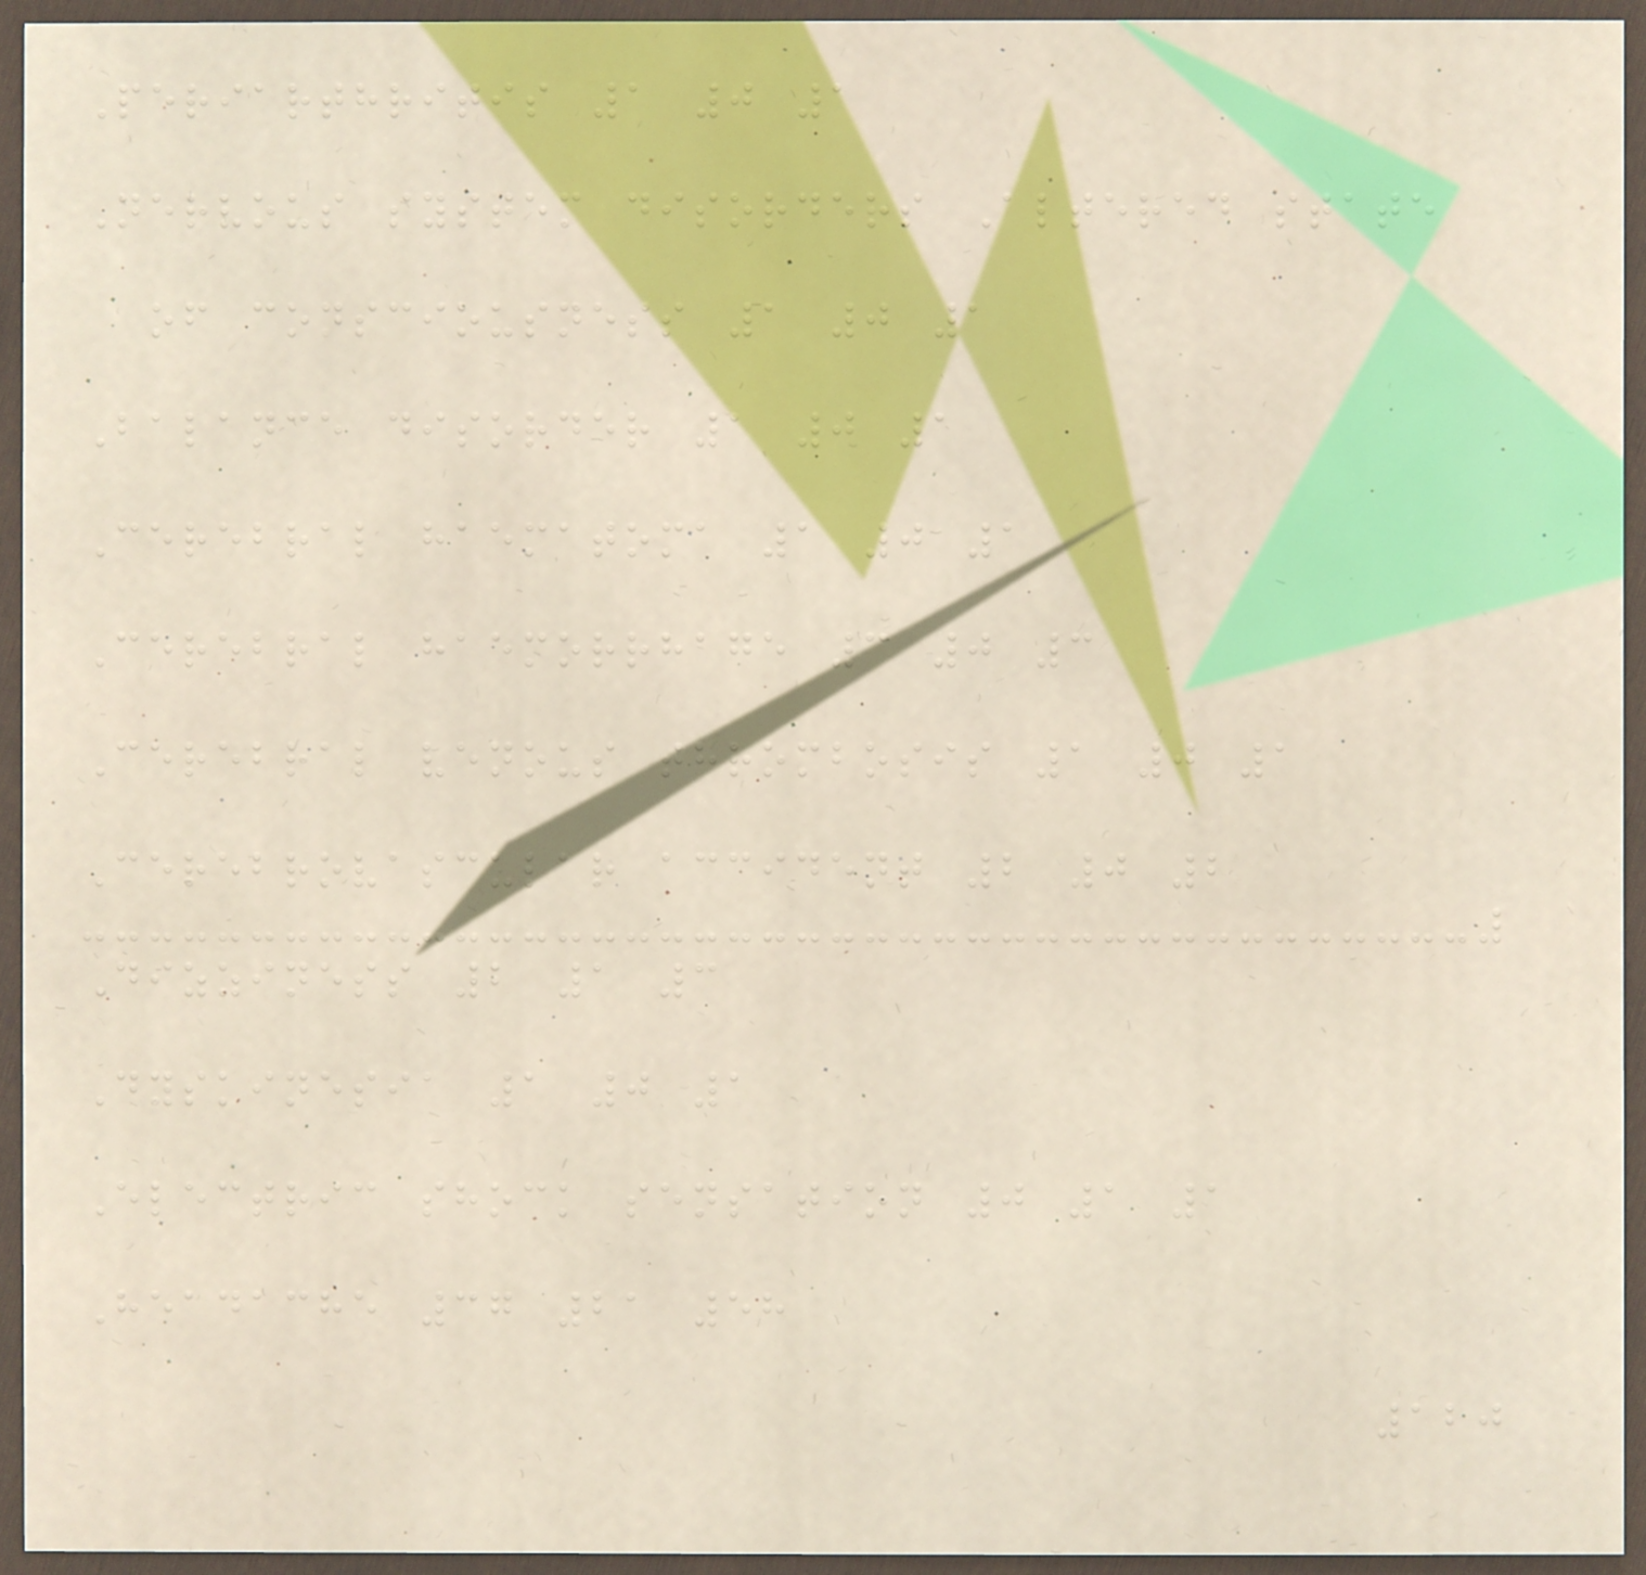Periarthritis 1 0 1
Nervous system disorders Altered state
of consciousness 1 0 1
Balance disorder 1 0 1
Cerebral haematoma 1 0 1
Cerebral haemorrhage 3 0 3
Cerebral venous thrombosis 1 0 1
Cerebrovascular accident 2 0 2
Dizziness 2 1 3
Dyskinesia 1 0 1
Electric shock sensation 0 1 1
Headache 37 21 58
120
